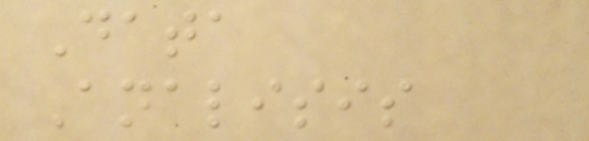Data
Analisis
